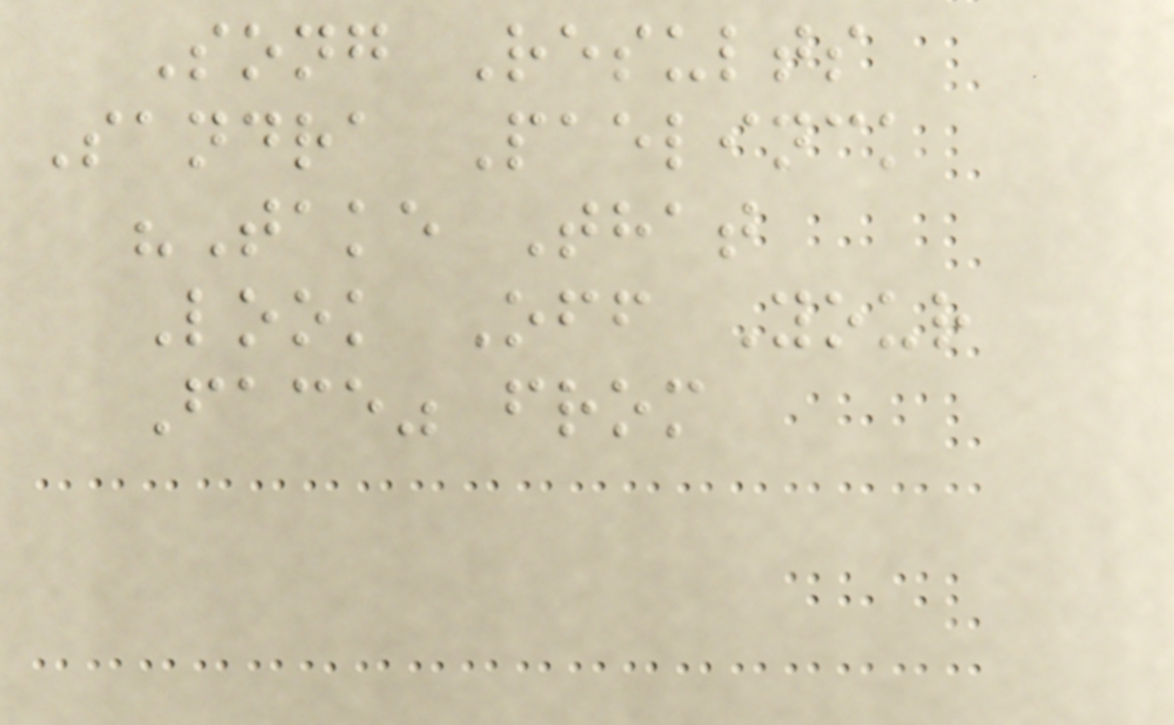Song Results
Sandra Paelinck
"Take That
Look Off Your
Face" from
